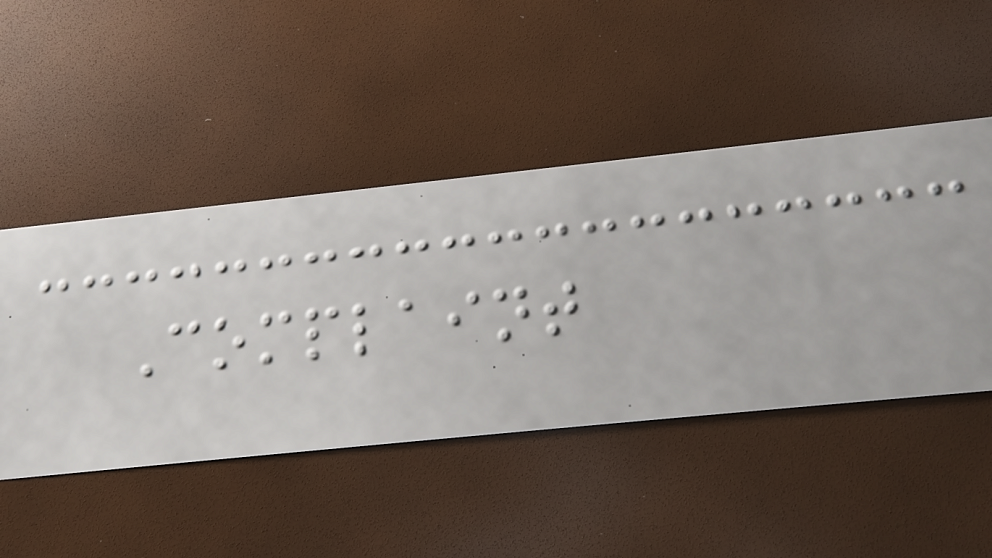Complaint
